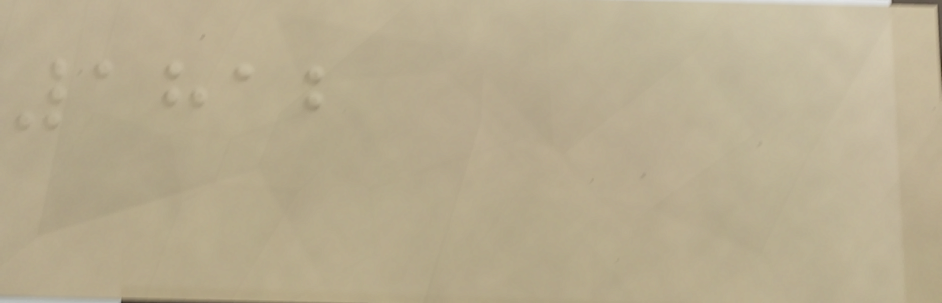1812
